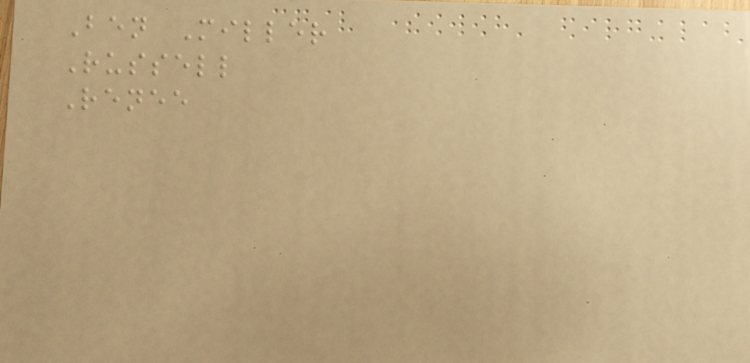Ben Miller
Russell
Renee
